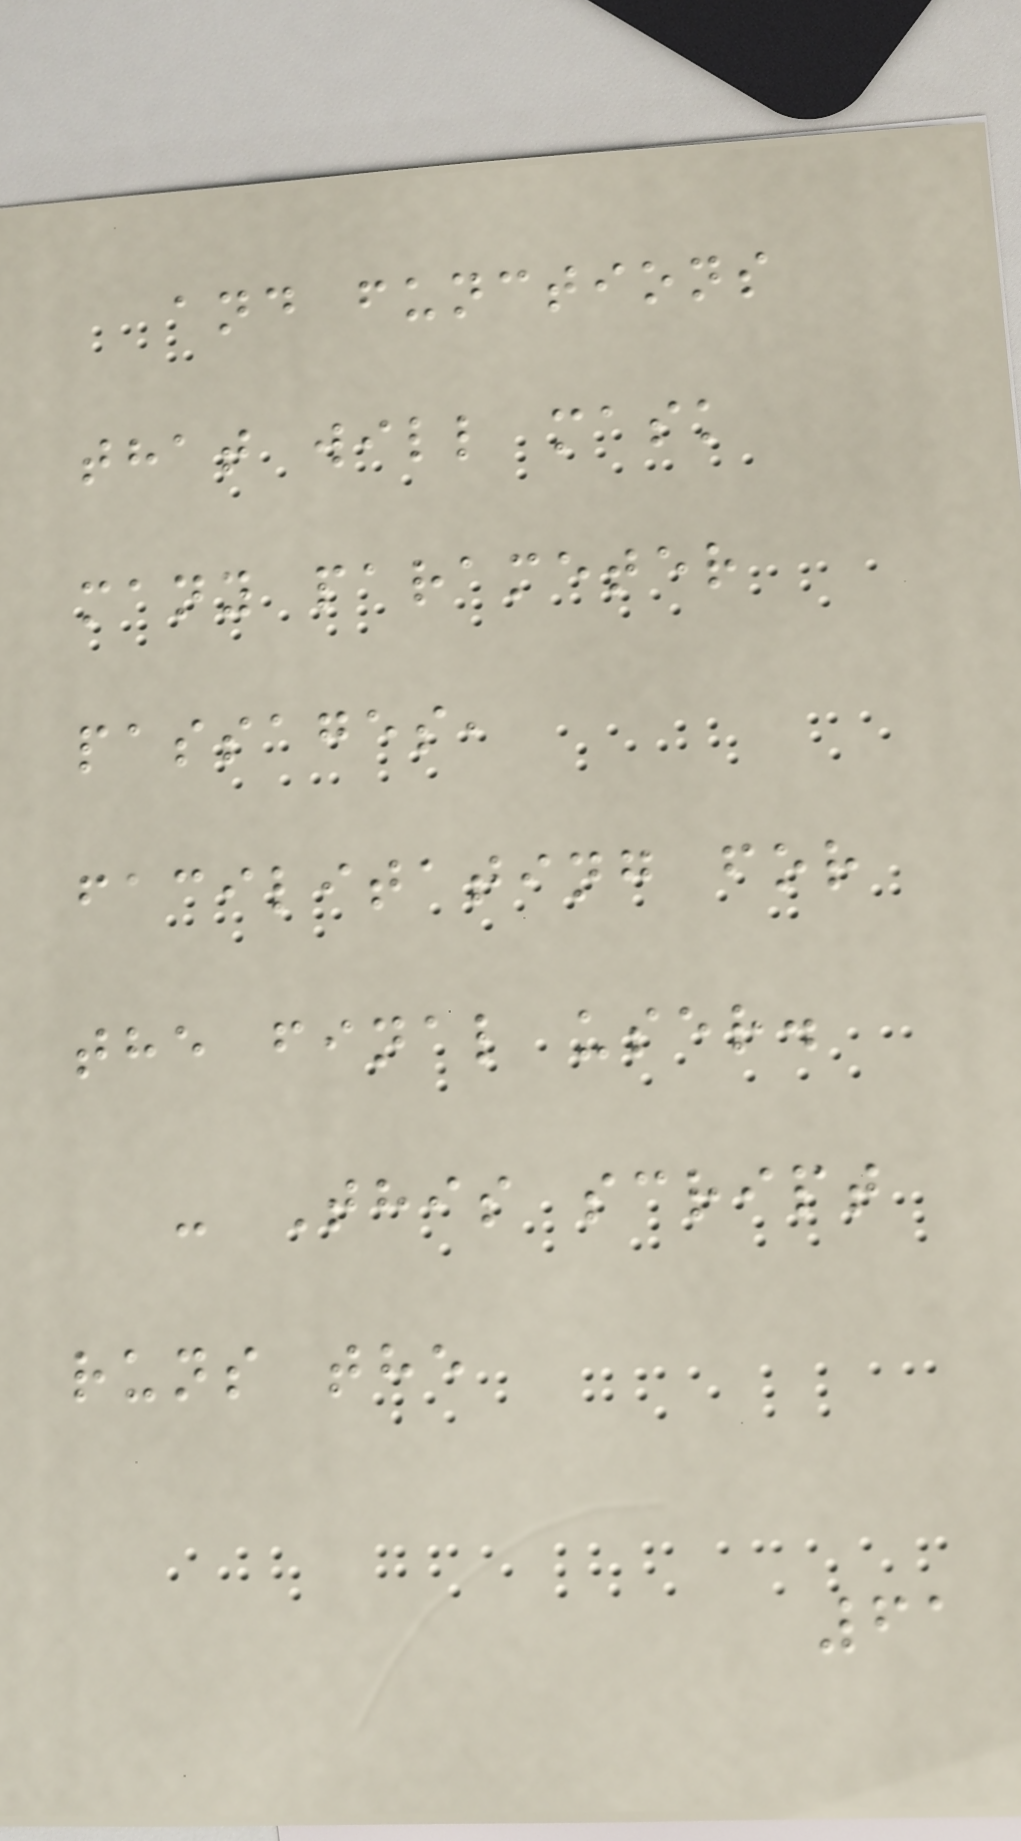and functions
that will mask
many parameter
passages,
facilitating for
the final user.
- This script
runs the
61
